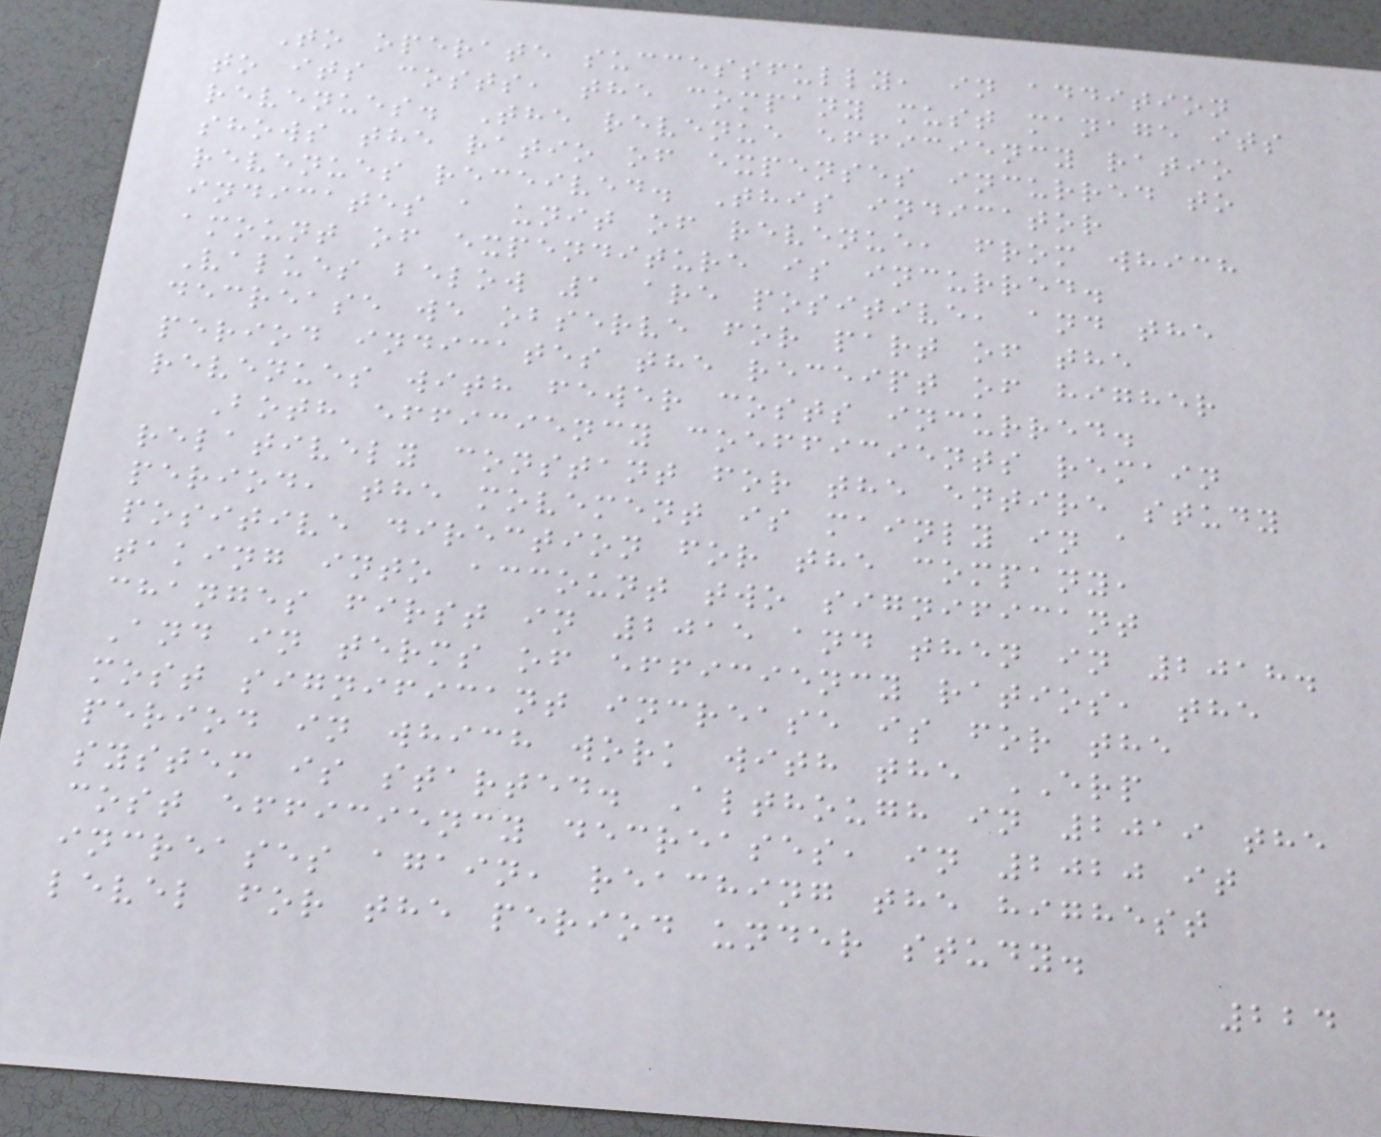To operate successfully, in addition
to its costs, the company must manage its
revenues. The revenue efficiency ratio
shows the ratio of expenses incurred to
revenues received. This indicator
indicates a unit of revenue, from which
amount of expenditure is incurred.
Values below 1 are positive, and the
decrease we observe for part of the
period indicates the receipt of higher
revenues with fewer costs incurred.
Both efficiency coefficients remain
relatively constant for the entire study
period, the movement is mainly in a
positive direction for the company,
taking into account two significant
changes first in 2015 and then in 2018.
And in terms of efficiency ratios, the
most significant increase is for the
period in which work with the ERP
system is started. Although in 2019 the
cost efficiency decreases, in 2020 it
increases again, reaching the highest
level for the period under study.
224
